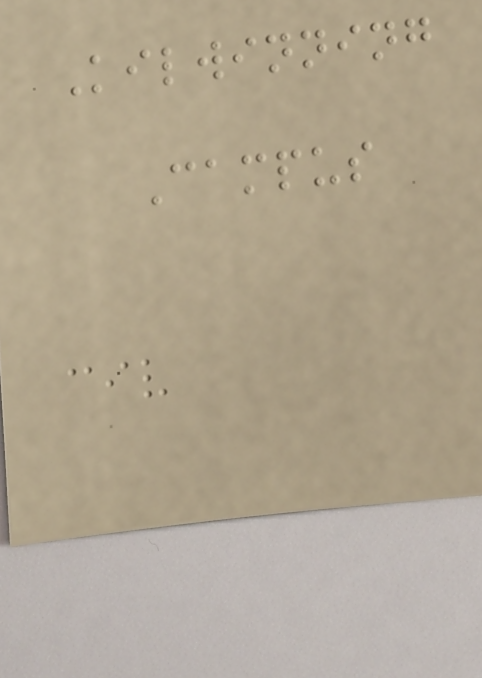Kilwinning
Campus
